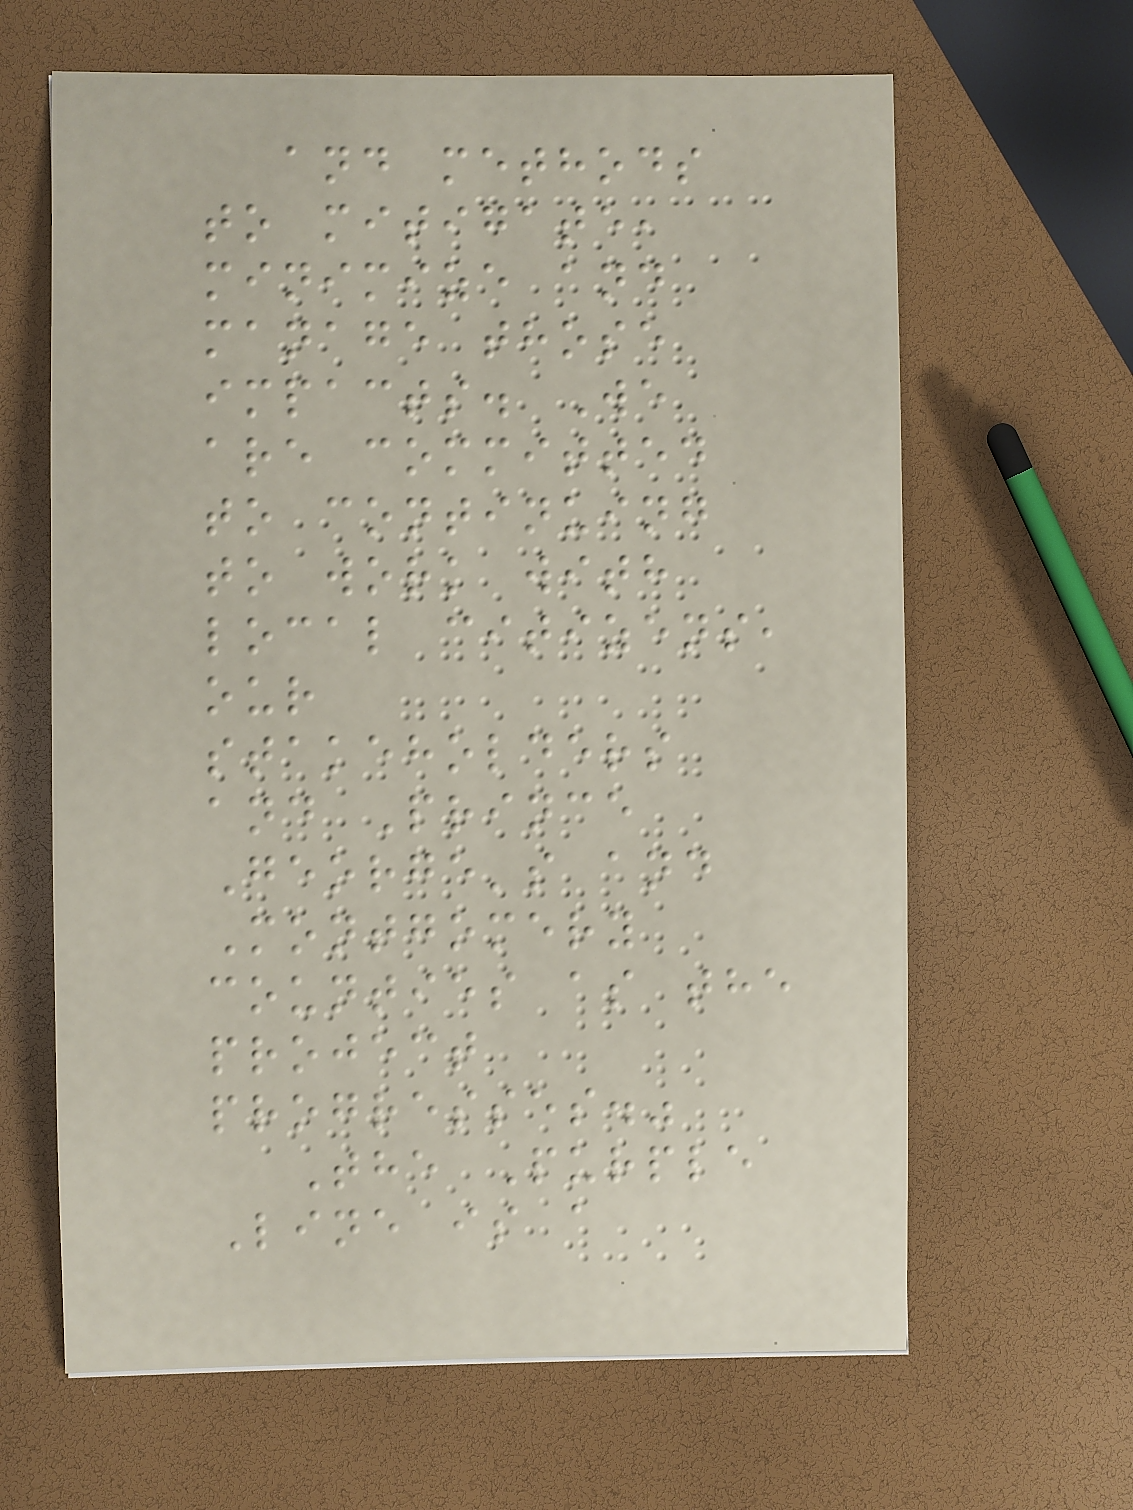and methods
to mitigate,
minimize and
manage those
impacts. We
are committed
to continuing
to work with
local citizens,
our
stakeholders
and Prince
George's and
Montgomery
counties as the
project
progresses."
The Purple
Line is a
